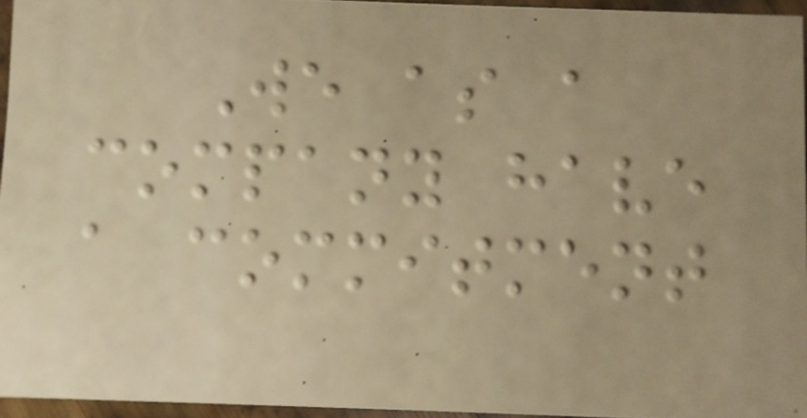We as a
company have
a commitment
